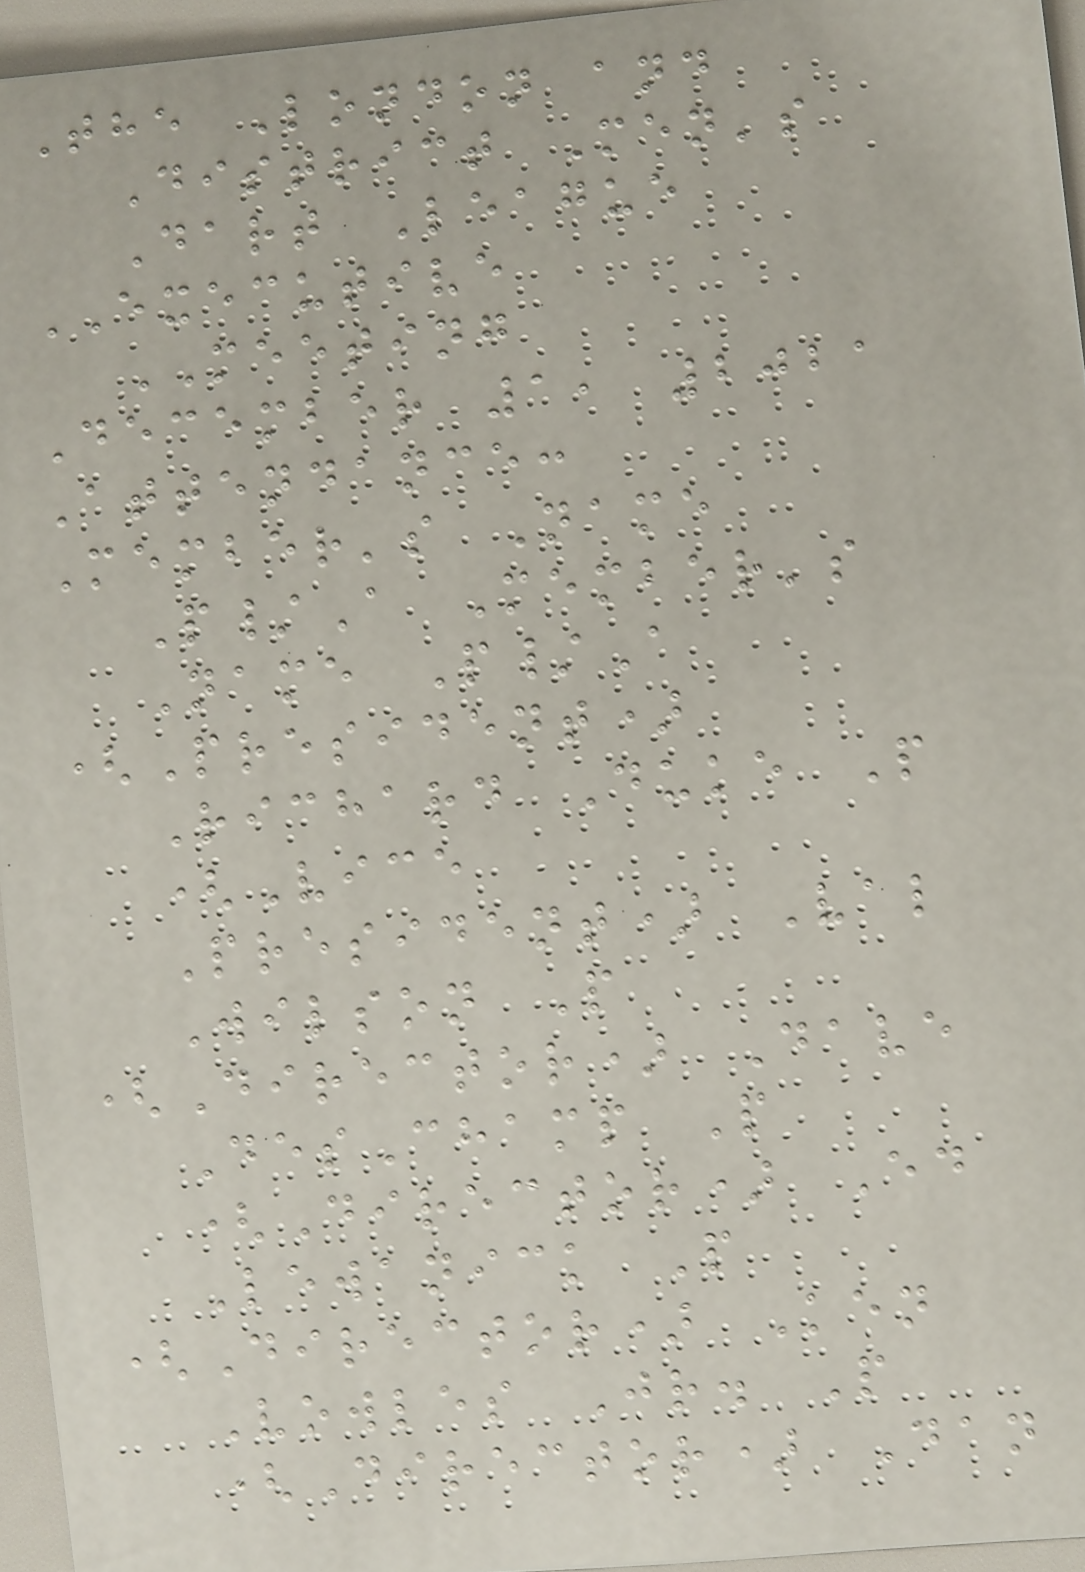The London and
District Men's
Dart League
EXECUTIVE
MEETING
December 1, 2021
Attendance:
Member's Name
P/A Member's
Name P/A
(President)
Richard Duke P
(Vice
President) Val
Wilson P
(Director) Dave
DesChamp P
(Director) Ed
Lewanick P
(Director) Ken
Vowles Jr. P
(Director) Dan
